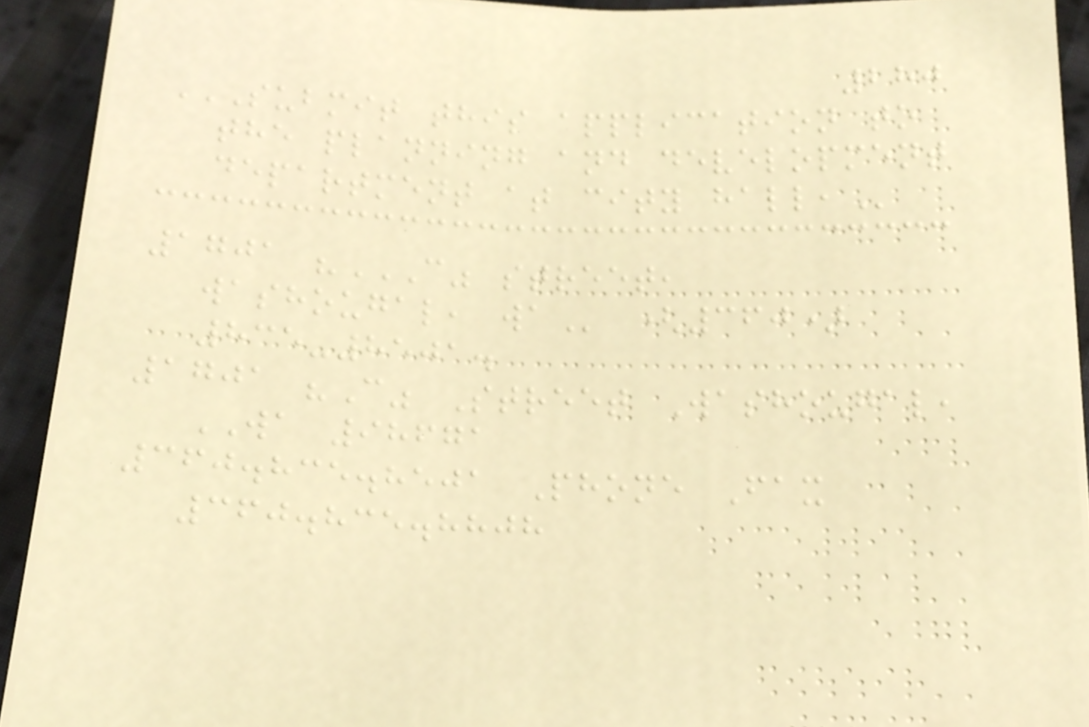280
SUBMIT THIS APPLICATION TO
THE PLANNING AND DEVELOPMENT
DEPARTMENT AT CITY HALL,
1701 "C" STREET,
WASHOUGAL, WA (360)
835-8501.
1701 "C" Street Washougal,
WA 98671
360.835.8501 Phone Fax
360.835.8808
